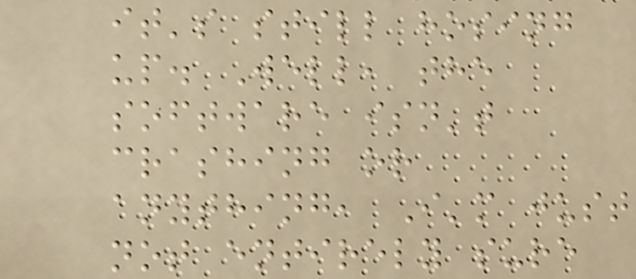it's still hosing
up. Well, the
software isn't
crashing or
anything, I'm just
not entirely sure
